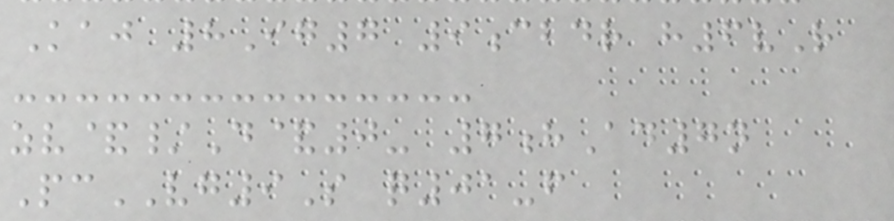Kaj 8Ig7 9cbdr h6vR
zv&/D&0- 7hAd7n
PcVG9S q01-f
